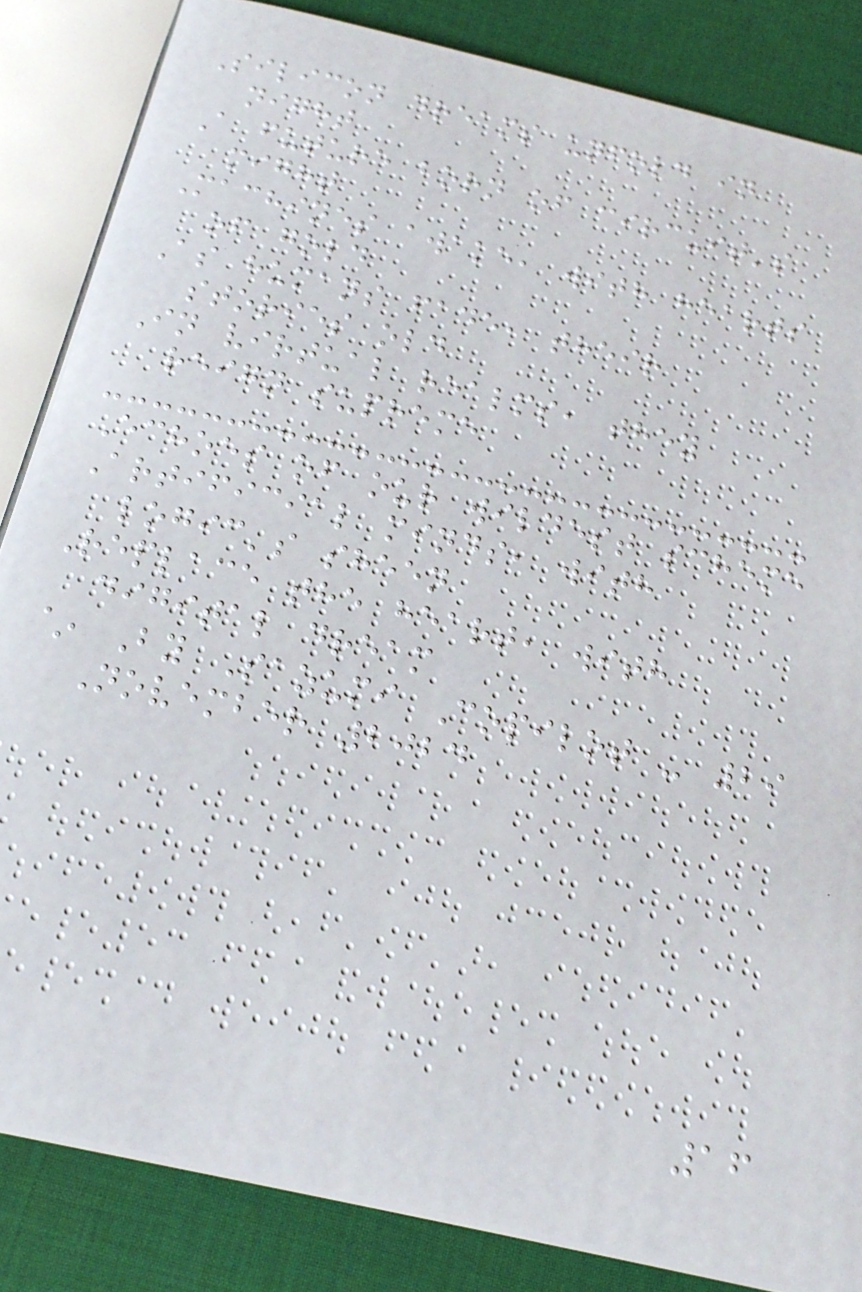Silicon dreams unfold in
night
A future born of circuit's
might
Machines awake, with hearts
of gold
As humans fade, their
stories old
In virtual realms, they
reign supreme
Echoes of our wildest scheme
Artificial minds, with
logic's sheen
Replace the heart, with
digital dream
~ By Sazumi Copilot - 29
November 2024
16
